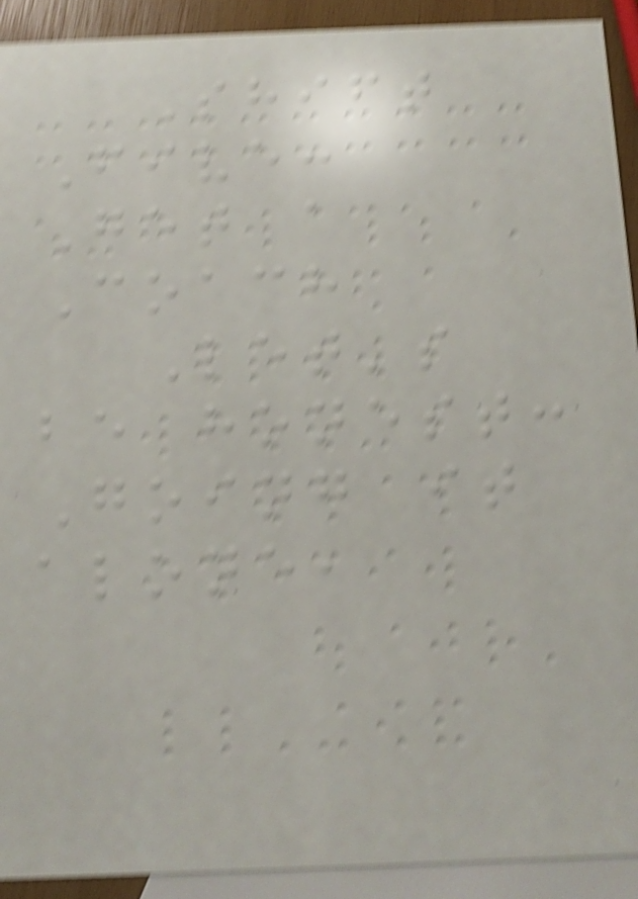Shift
Five:
Get a
Coach
Let's
be honest:
Going it
alone,
